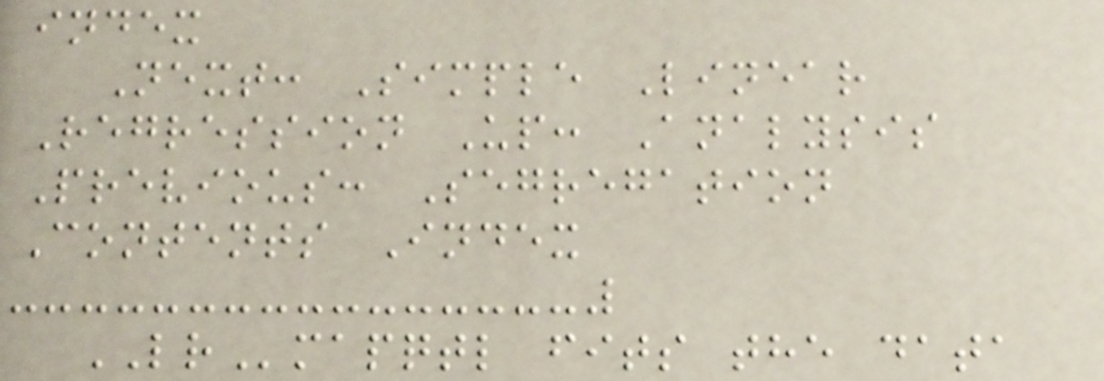index
Next: Simple Linear
Regression Up: Analysis
Previous: Segregation
Contents Index
LRmapqtl fits the data
